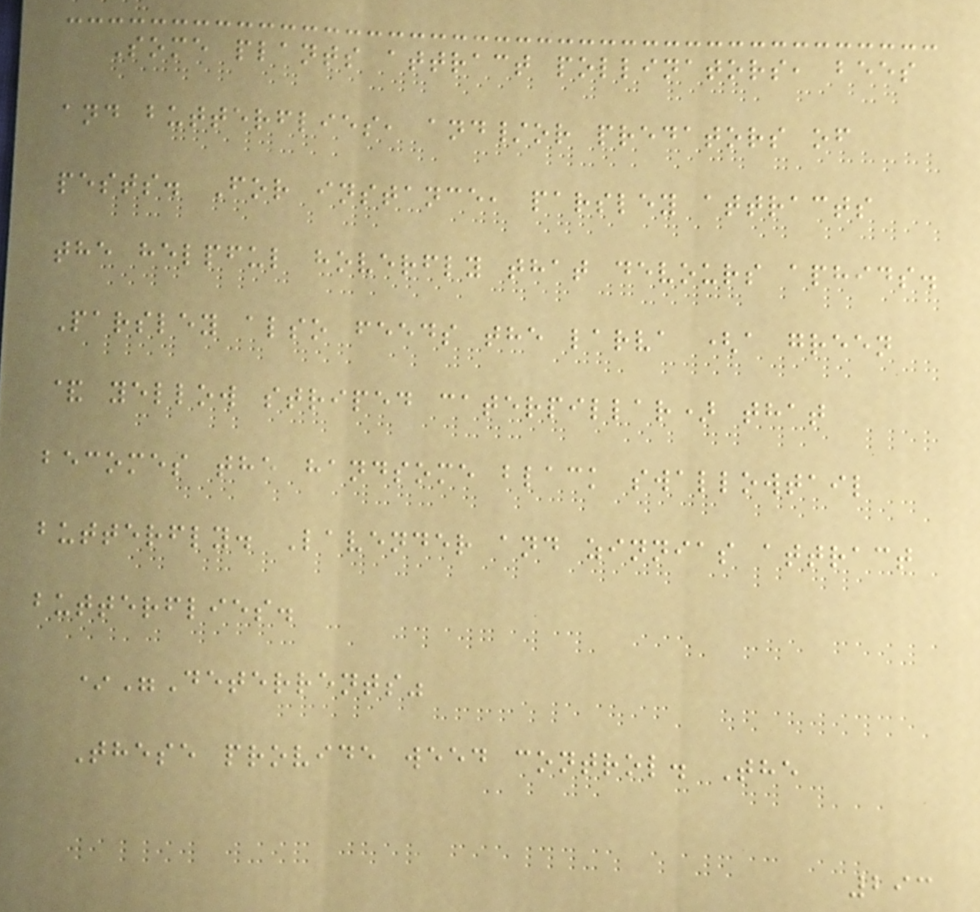Some plants attract pollinators, bees
and butterflies, and/or predators of
pests. For instance, parsley attracts
the helpful hoverfly that devours aphids.
Parsley also feeds the larva (a green
& yellow striped caterpillar) that
becomes the handsome black swallowtail
butterfly. Lavender and zinnias attract
butterflies.
*"Deterrents"
These provide weed control. The
293
